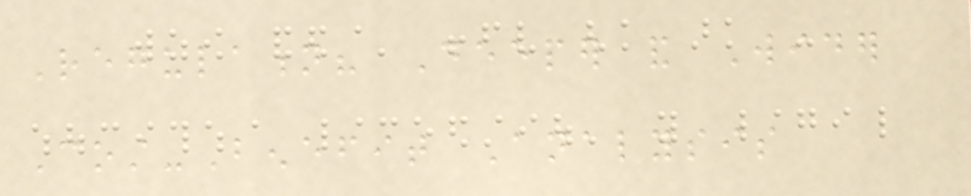Regulation? Deeper and Wider
Cost-Benefit Analysis
